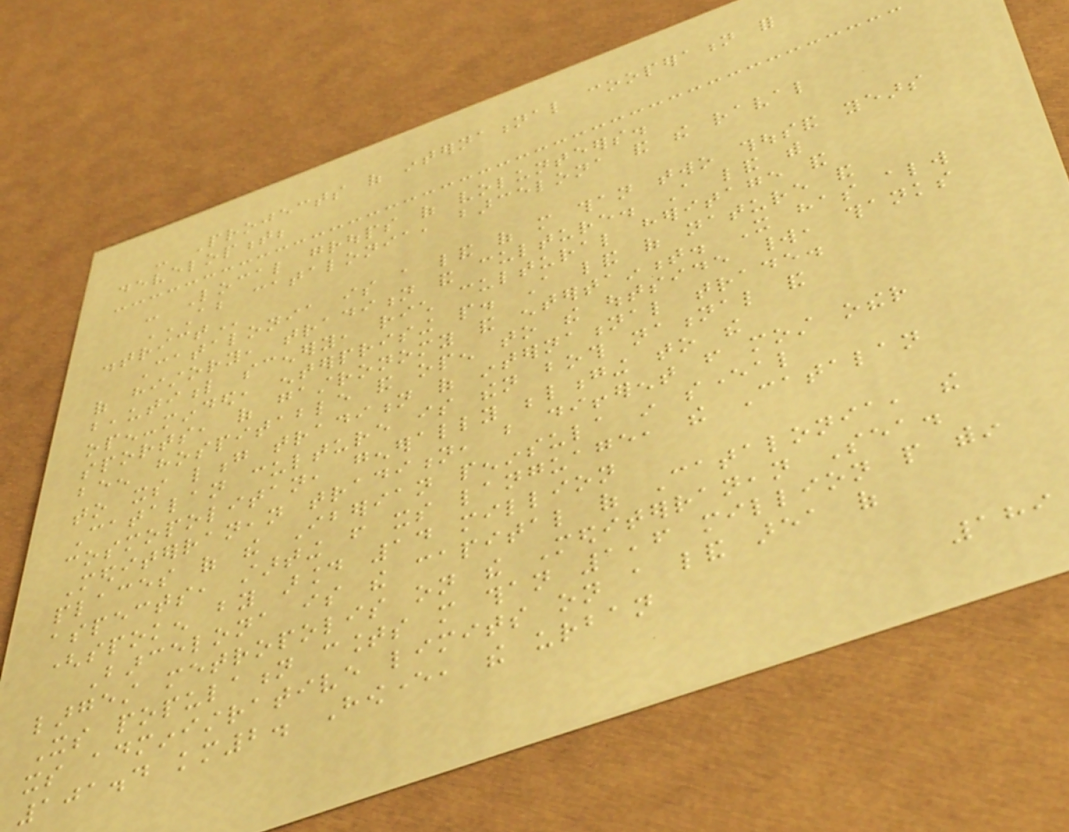- Projects of international cooperation for
development;
- Local groups of volunteers.
ABOUT CATALONIA, BARCELONA AND THE RAVAL
DISTRICT
Catalonia is a land of more than two thousand years
of history, tradition and culture. A land with
beautiful scenery, rich cultural heritage and
open-minded, enterprising people. A land of nature and
sports, of gastronomy and entertainment. It has always
been hospitable and open to the outside world, thanks
to its long tradition of international trade.
Catalan culture is then both national and
cosmopolitan, generally belonging to the
Mediterranean tradition, but different from most other
places of the Iberian peninsula in several
aspects, starting from its language, the Catalan
(spoken by around 14 million
Barcelona is the capital of Catalonia, the
largest metropolis on the Mediterranean Sea.
Its population counts more than 1,6 million people within
its administrative limits on a land area of
101.4 km2. However, the urban
189
